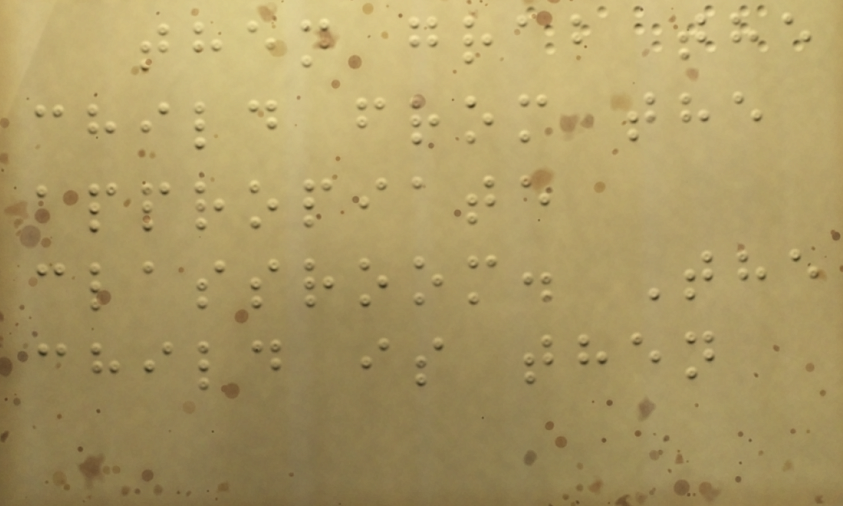then grab the
child from the
appropiate
classroom. The
child is then
